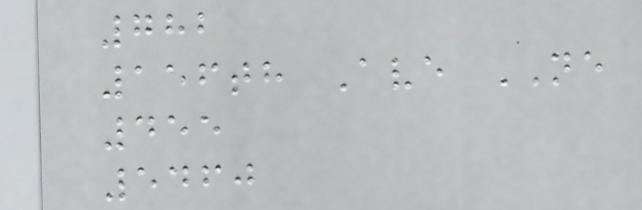782
156th Ave NE
455
5460
